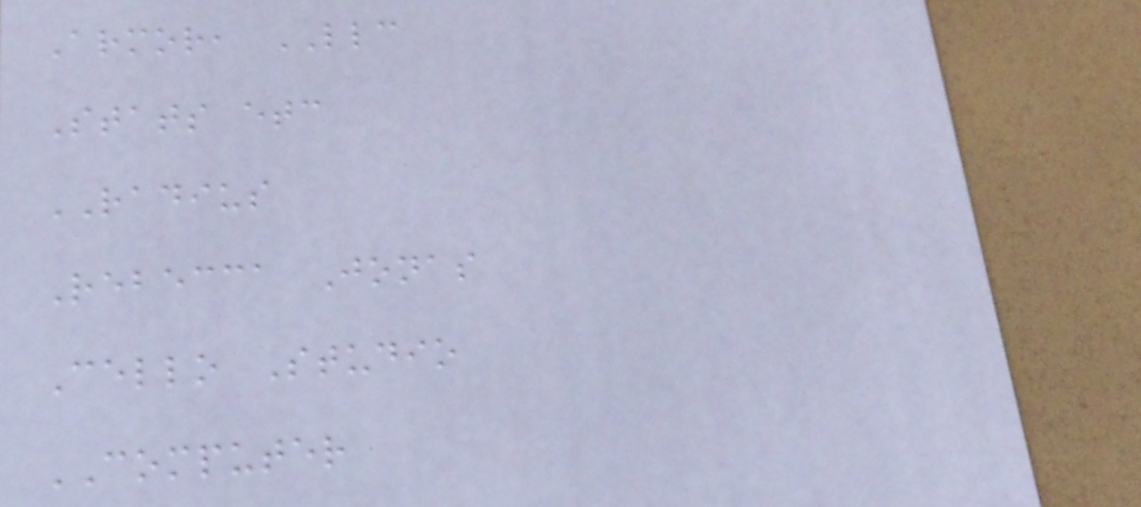Armor, LLC
Stats etc
RADIUS
Rebecca Jonas
Cello Studio
COMPUTER
